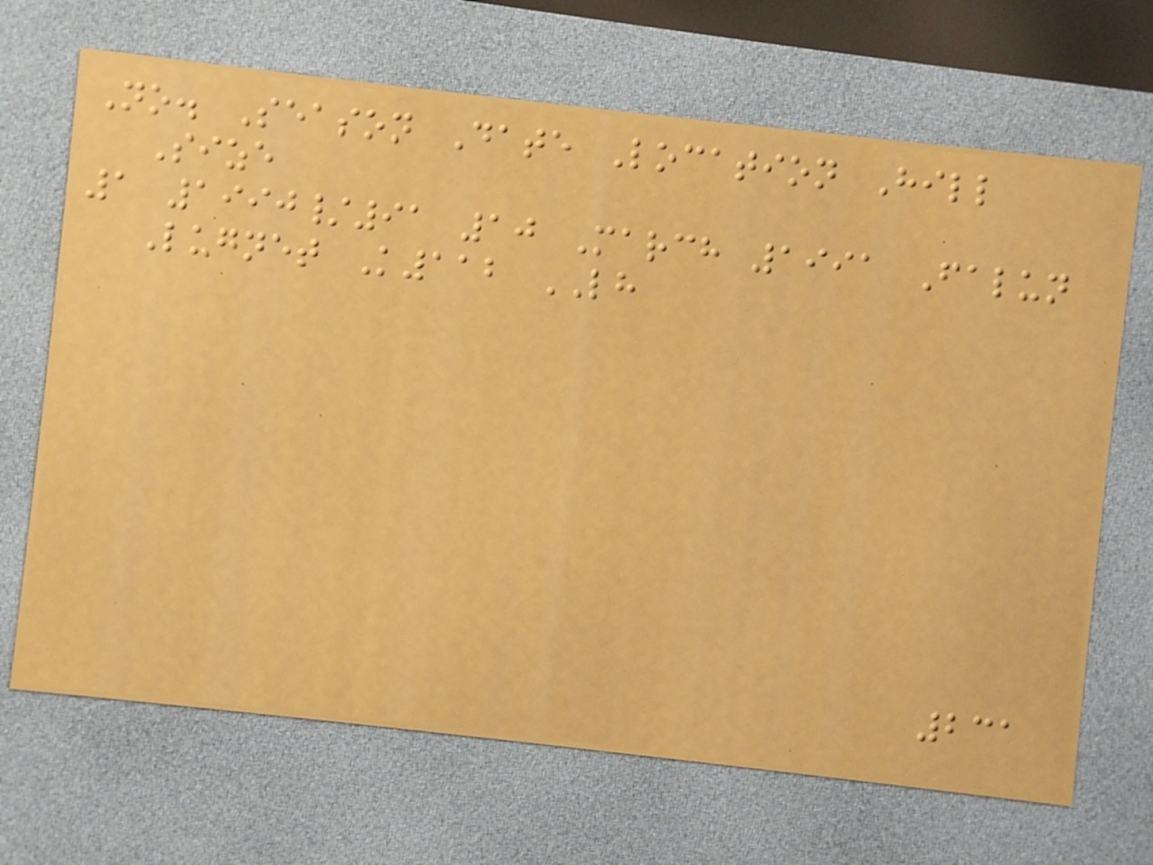No. Season Date Location Hill
Size
1 1990/91 10 March 1991 Falun
Lugnet K112 LH
231
